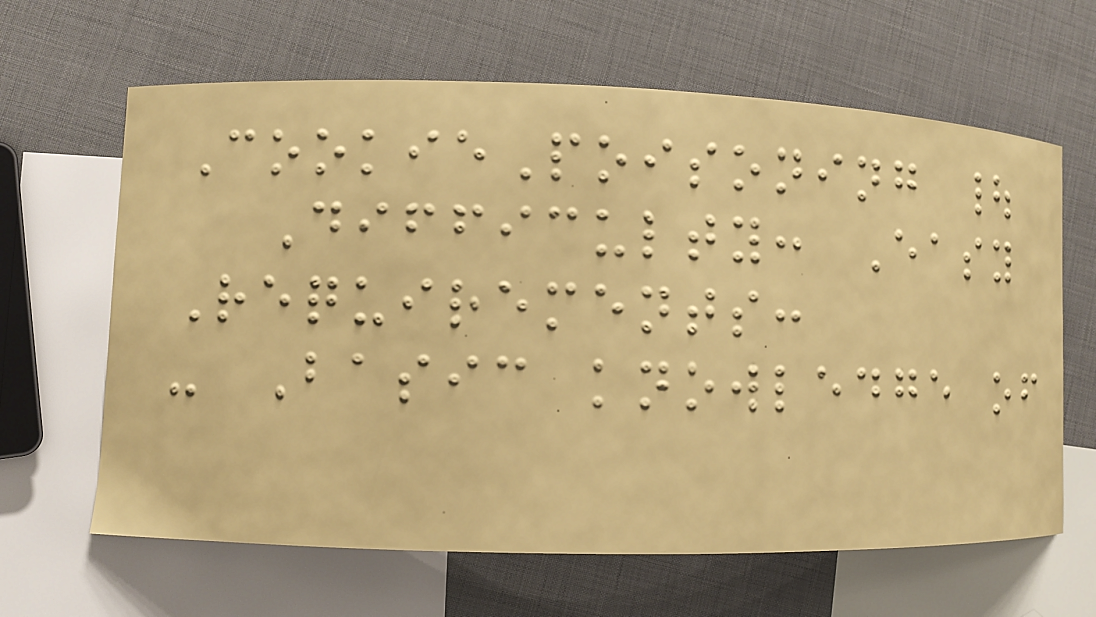CookiePoisoning |
Difficulty: Easy
Requirements:
- Basic knowledge of
